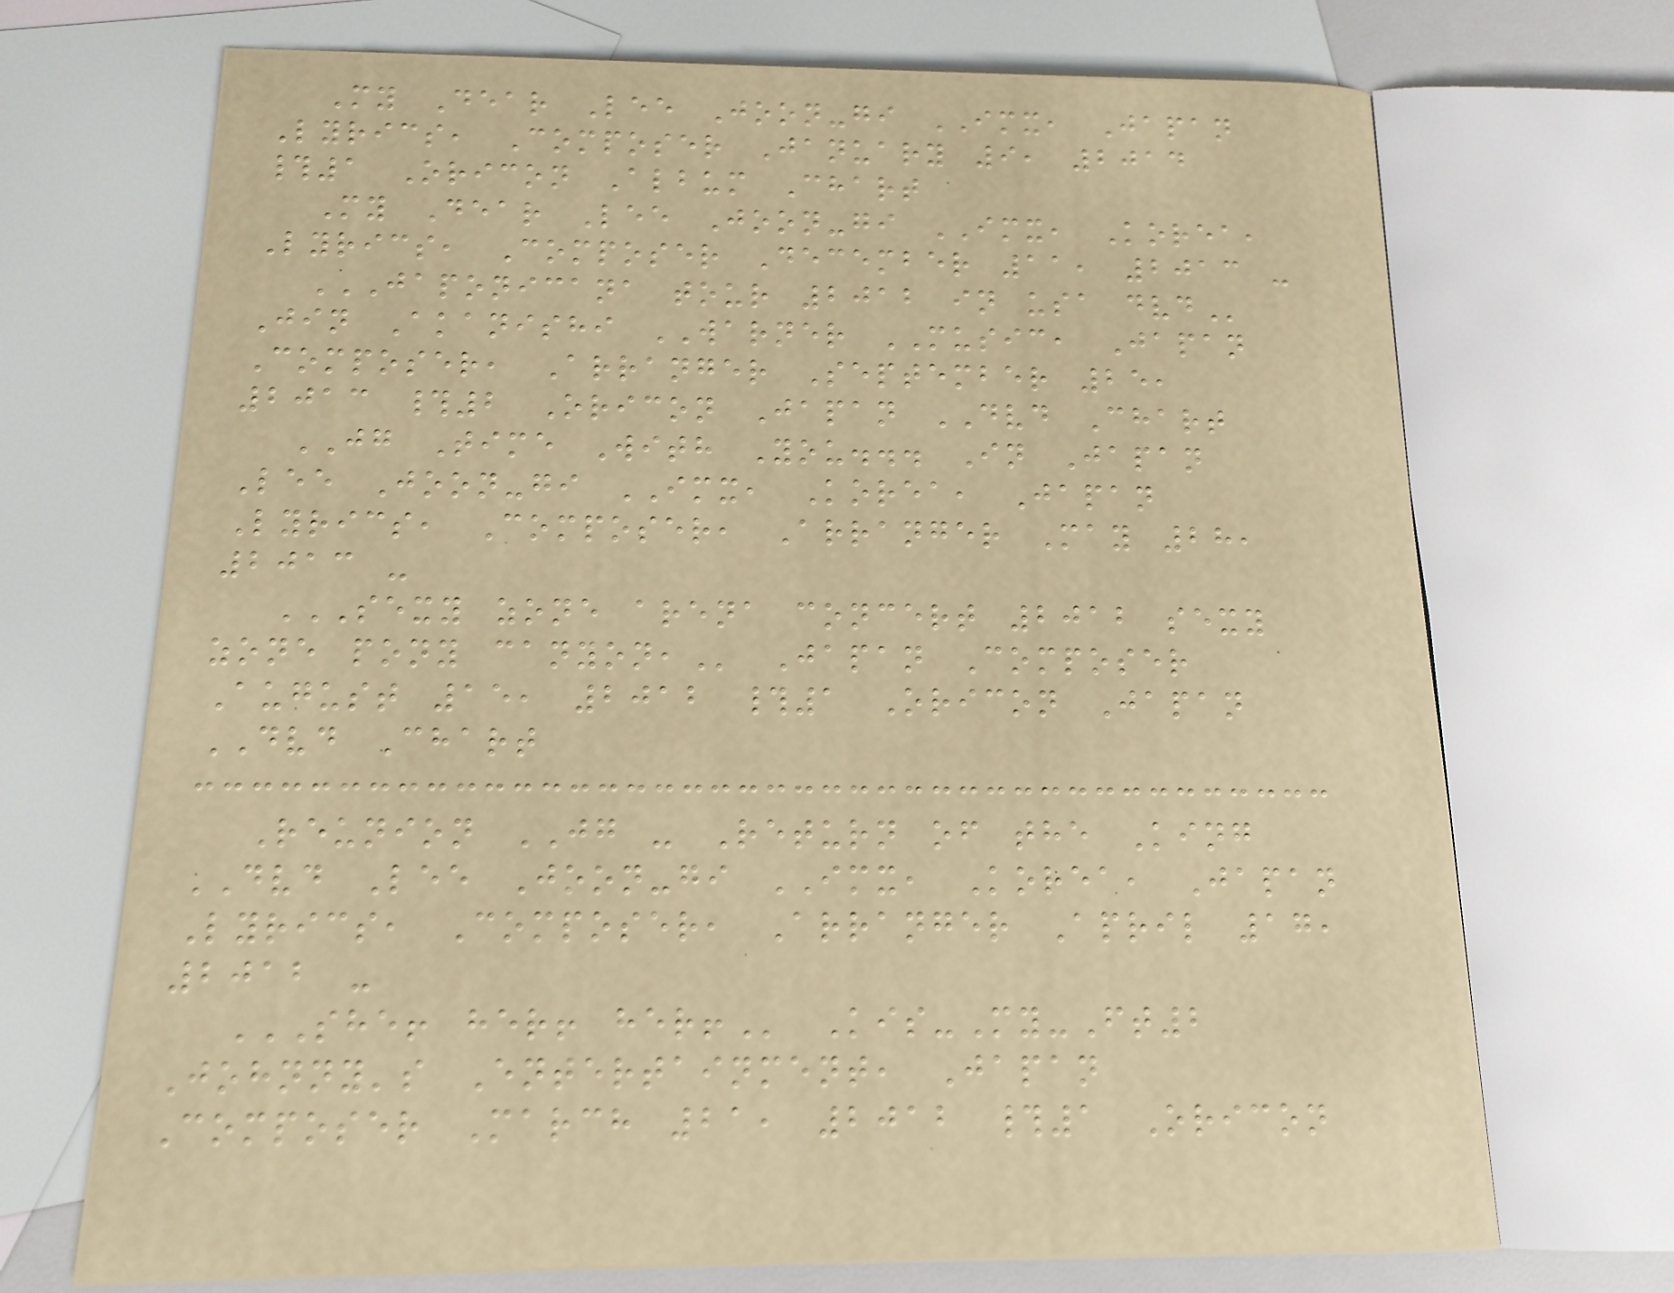My Dear Lee Joon-gi IMX, Japan
Lyrics, Composer January 9, 2014
#1 Oricon Album Chart
My Dear Lee Joon-gi IMX, Korea,
Lyrics, Composer December 11, 2013 -
JAPONICANA TOUR 2012 IN USA DVD
Jin Akanishi WARNER MUSIC, Japan
Composer, Arranger September 25,
2013 #2 Oricon Japan DVD Chart
JG Time With You... In Japan
Lee Joon-gi IMX, Korea, Japan
Lyrics, Composer, Arranger May 28,
2013 -
SEXY ZONE ARENA CONCERT 2012 SEXY
ZONE PONY CANYON, Japan Composer
August 15, 2012 #1 Oricon Japan
DVD Chart
Reunion JG - Return of the King
DVD Lee Joon-gi IMX, Korea, Japan
Lyrics, Composer, Arranger April 17,
2012 -
SHE! HER! HER! Kis-My-Ft2
Johnny's Entertainment, Japan
Composer March 21, 2012 #1 Oricon
